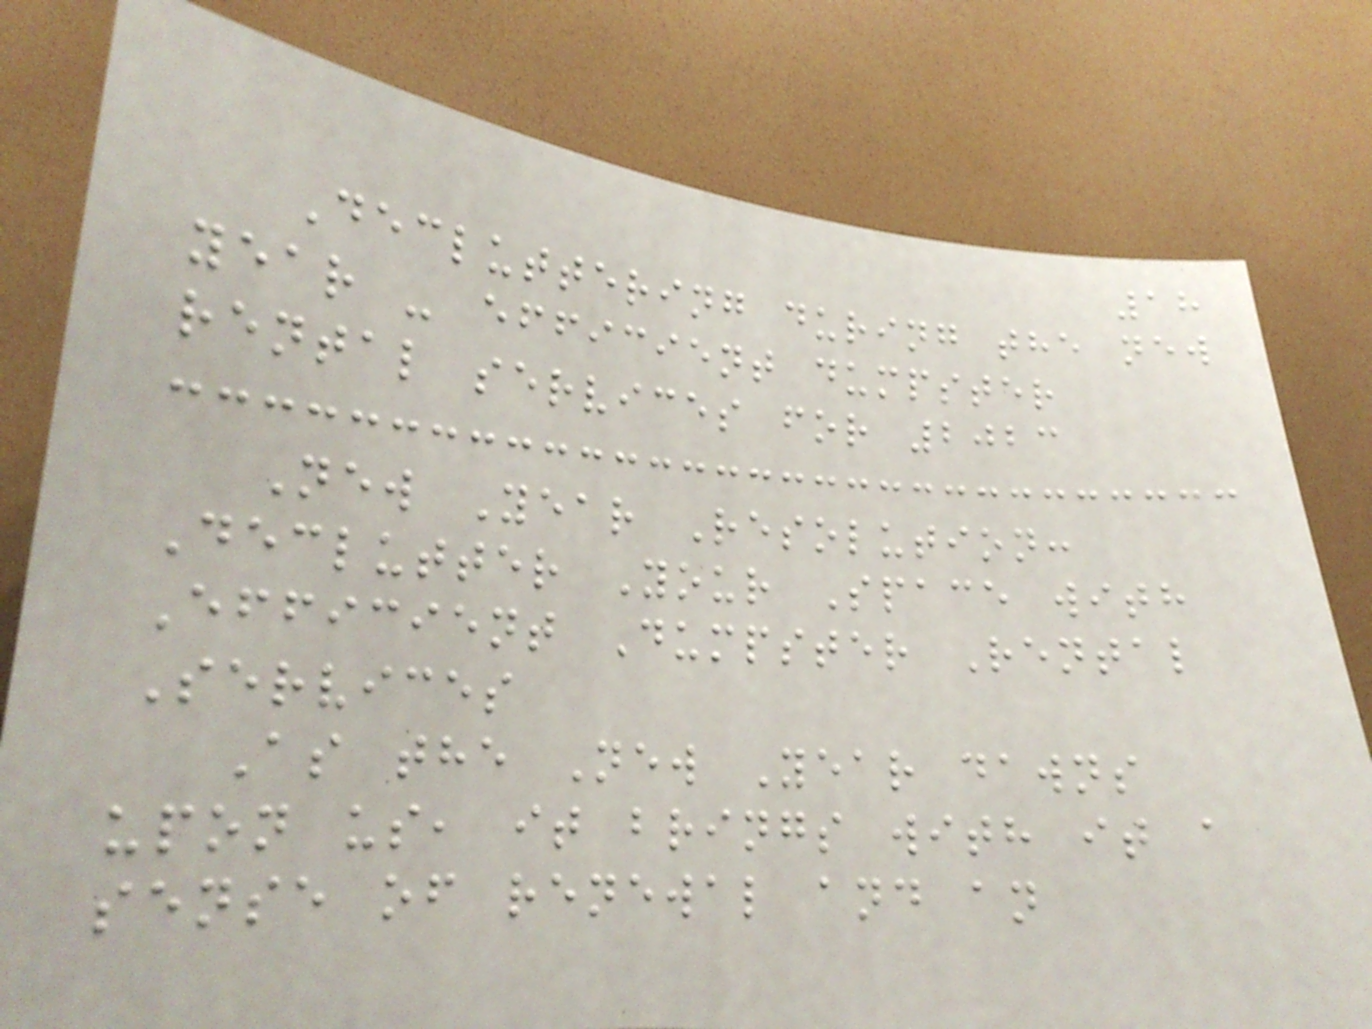18
Decluttering during the new
year - efficient dumpster
rental services for 2023
New Year Resolution:
Declutter Your Space with
Efficient Dumpster Rental
Services
As the New Year dawns
upon us, it brings with it a
sense of renewal and an
